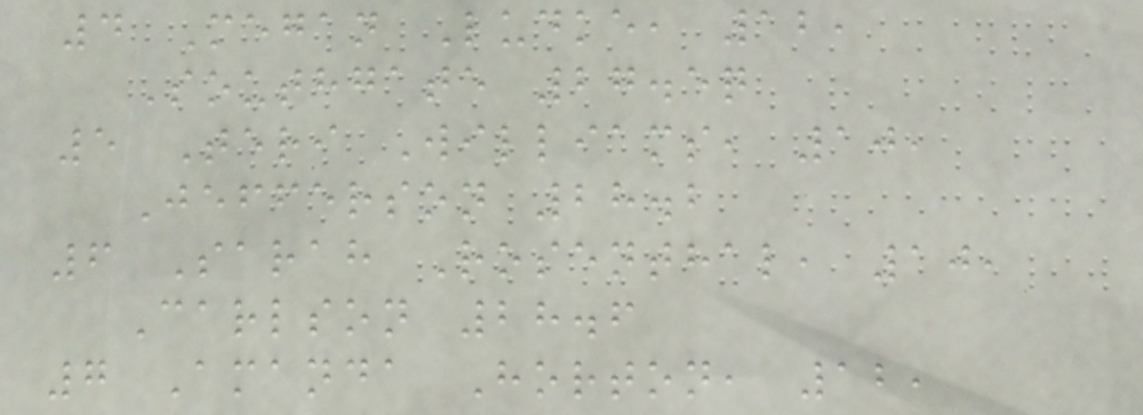4 Megan Ludke, 12,
Southgate 27.5q
5 Teri Williams, 10,
Jefferson 28.2
6 Sarah Rosenthal, 10,
Carlson 28.6
7 Amanda Horton, 12,
